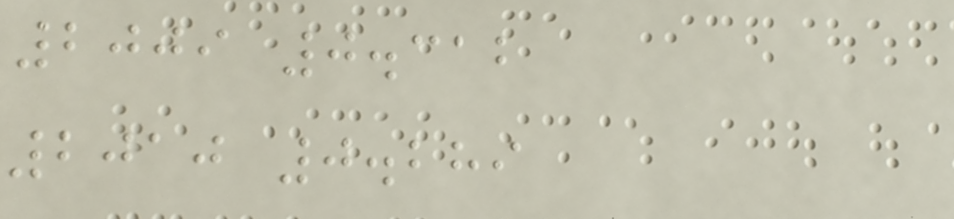2009 0.312
2010 0.289
